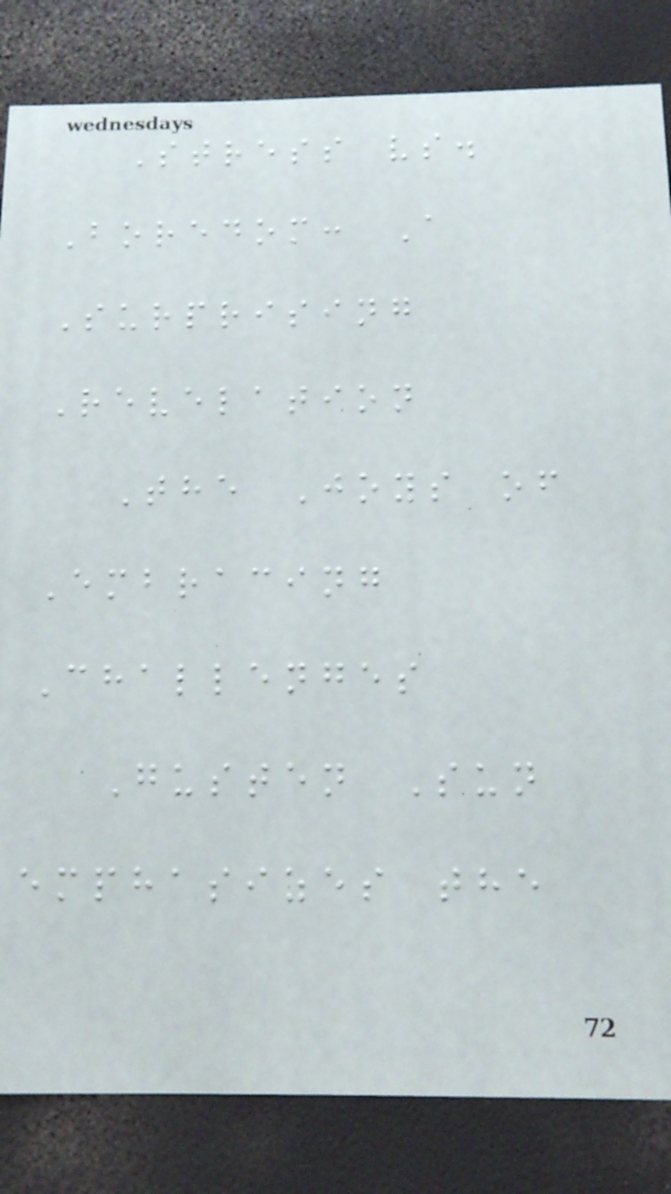Stress vs.
Boredom: A
Surprising
Revelation
The Joys of
Embracing
Challenges
Gusten Sun
emphasizes the
